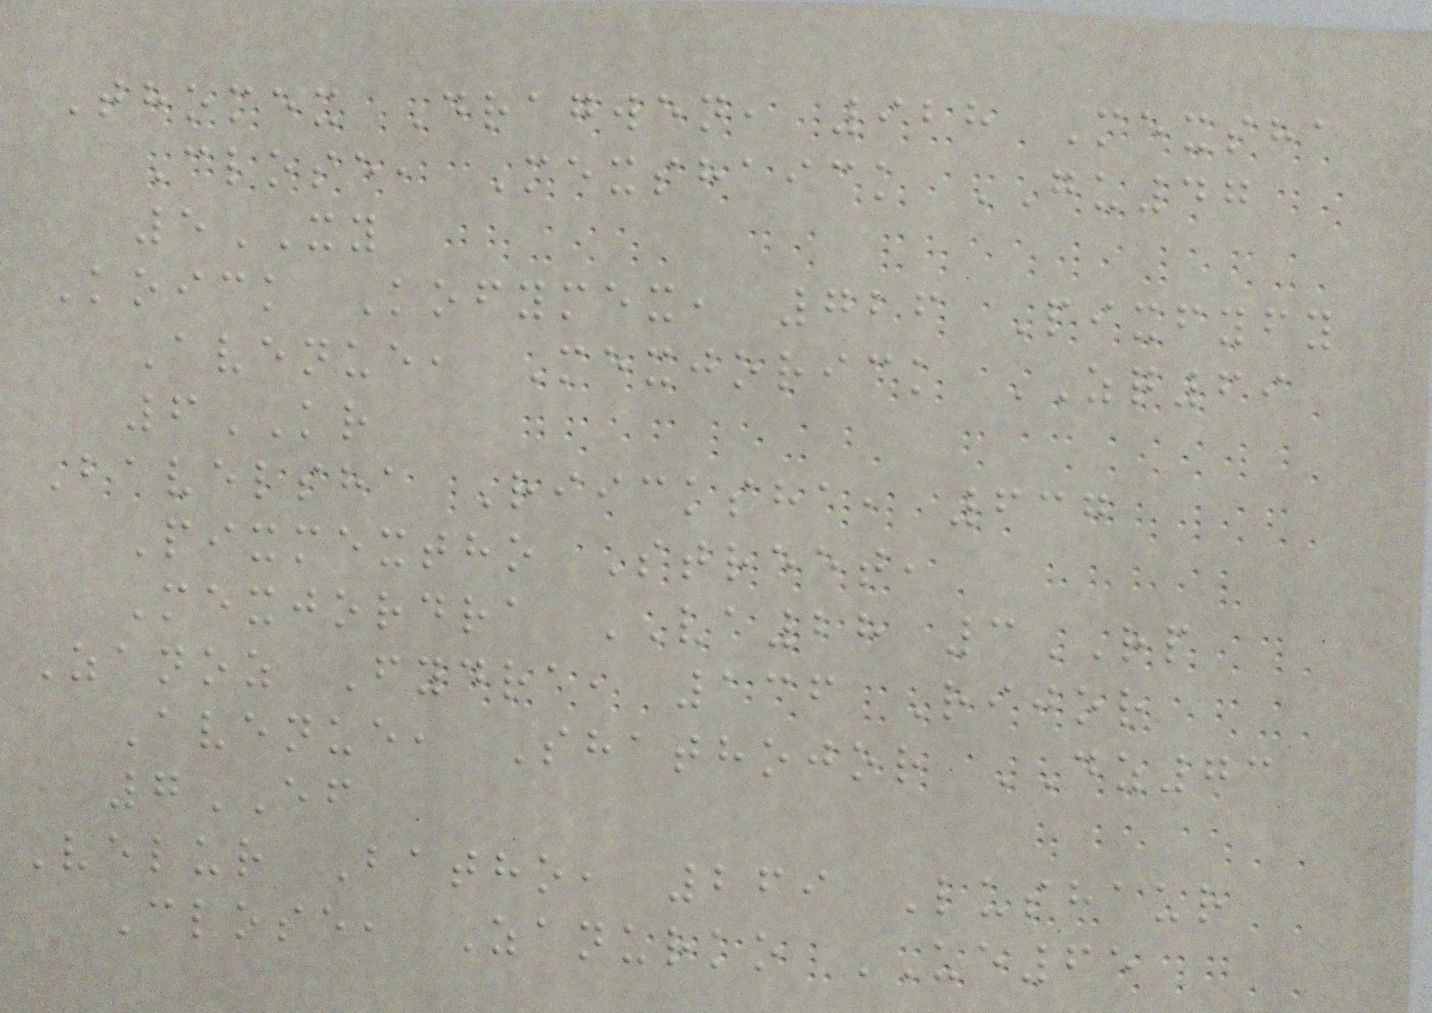Thomex Dragwen, 928 Mexsha
Close, Mexshaick GU47
5XY
Koick Kofymex, 726 Pixfyfy
Avenue, Mexjorick ZQ69
6KR
Bavelsha Riicksha, 637
Pixmextho Street,
Mexjordra VA28 3RP
Zanoz Fydra, 136 Rijor
Avenue, Shathojor DZ73
7EF
Velur Batho, 269 Lushaur
Close, Zanurko UE65
